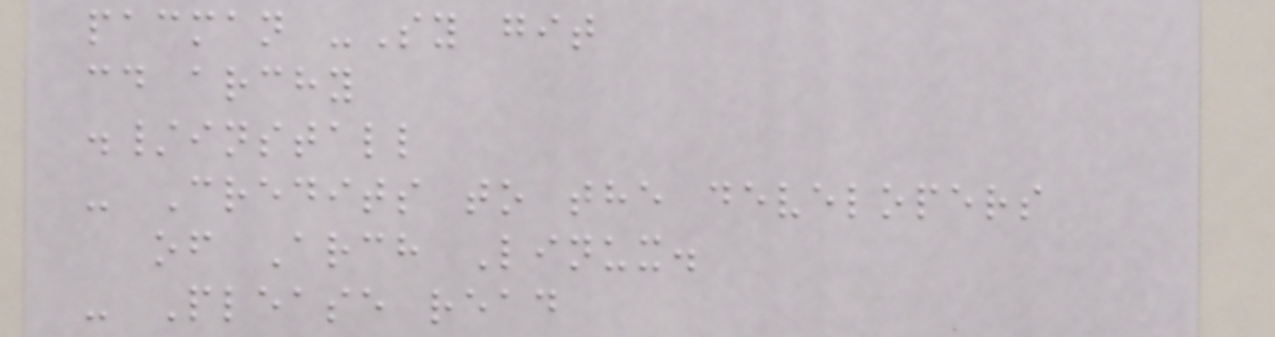pacman -Sy git
cd archy
./install
- Credits to the developers
of Arch Linux.
- Please read
